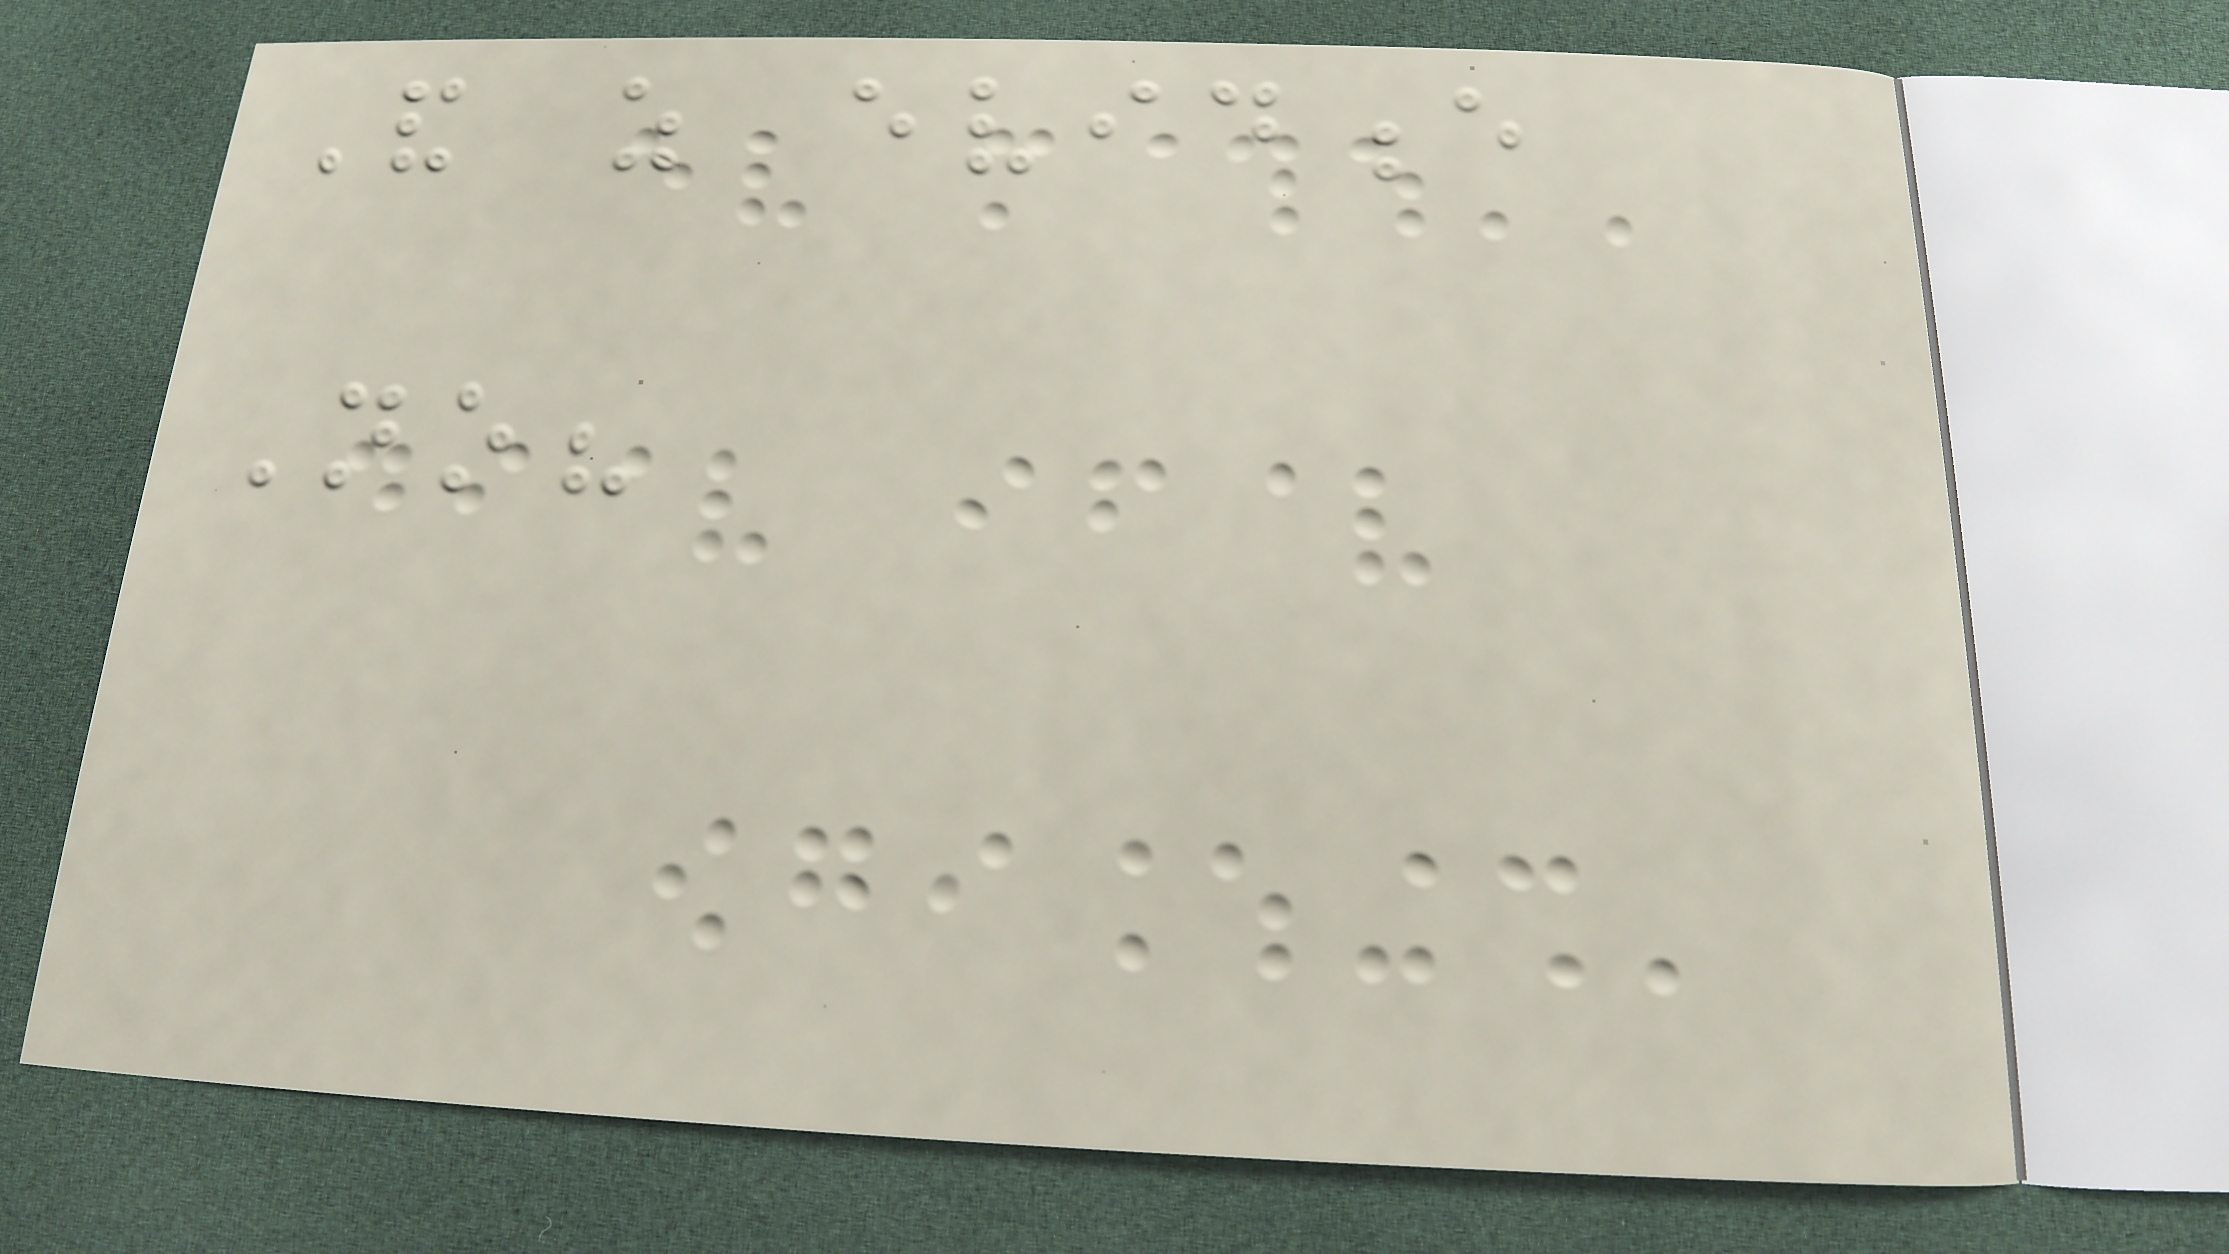And as evidence
No?
